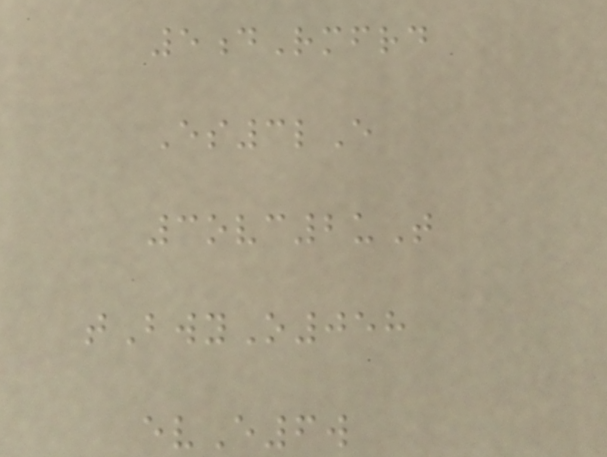5dRmfrd
Es3lE
3ovc2uT
tBwyO058
evE6w
